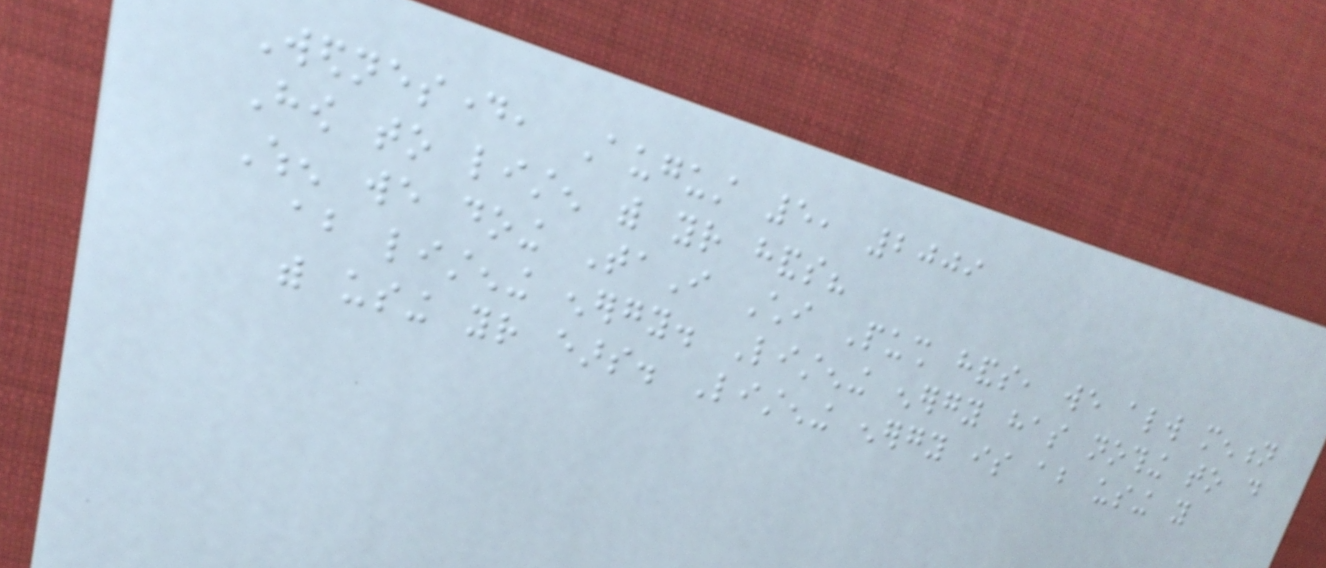Wednesday, August 5, 2009
How to listen with your hands?
When we doing TaI Chi Push hands, we always mention
about listening energy. Listening energy has nothing to do
with using your ears. Listening energy is about using you
